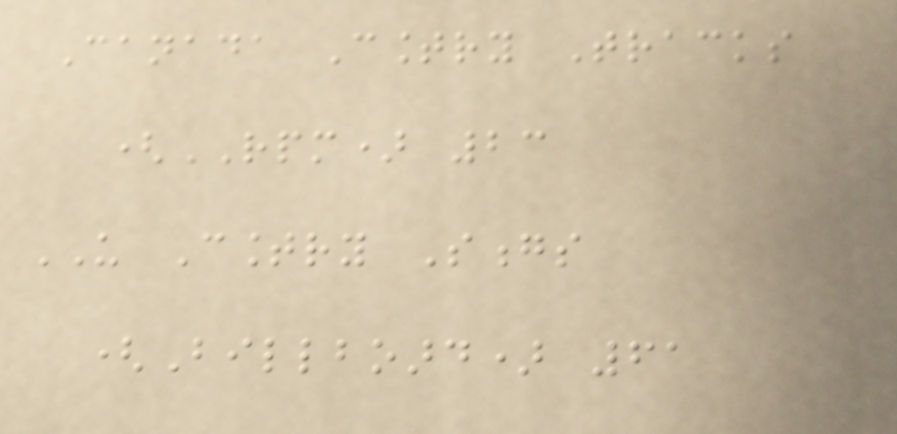Canada Country Tracks
(RPM) 23
US Country Songs
(Billboard) 61
